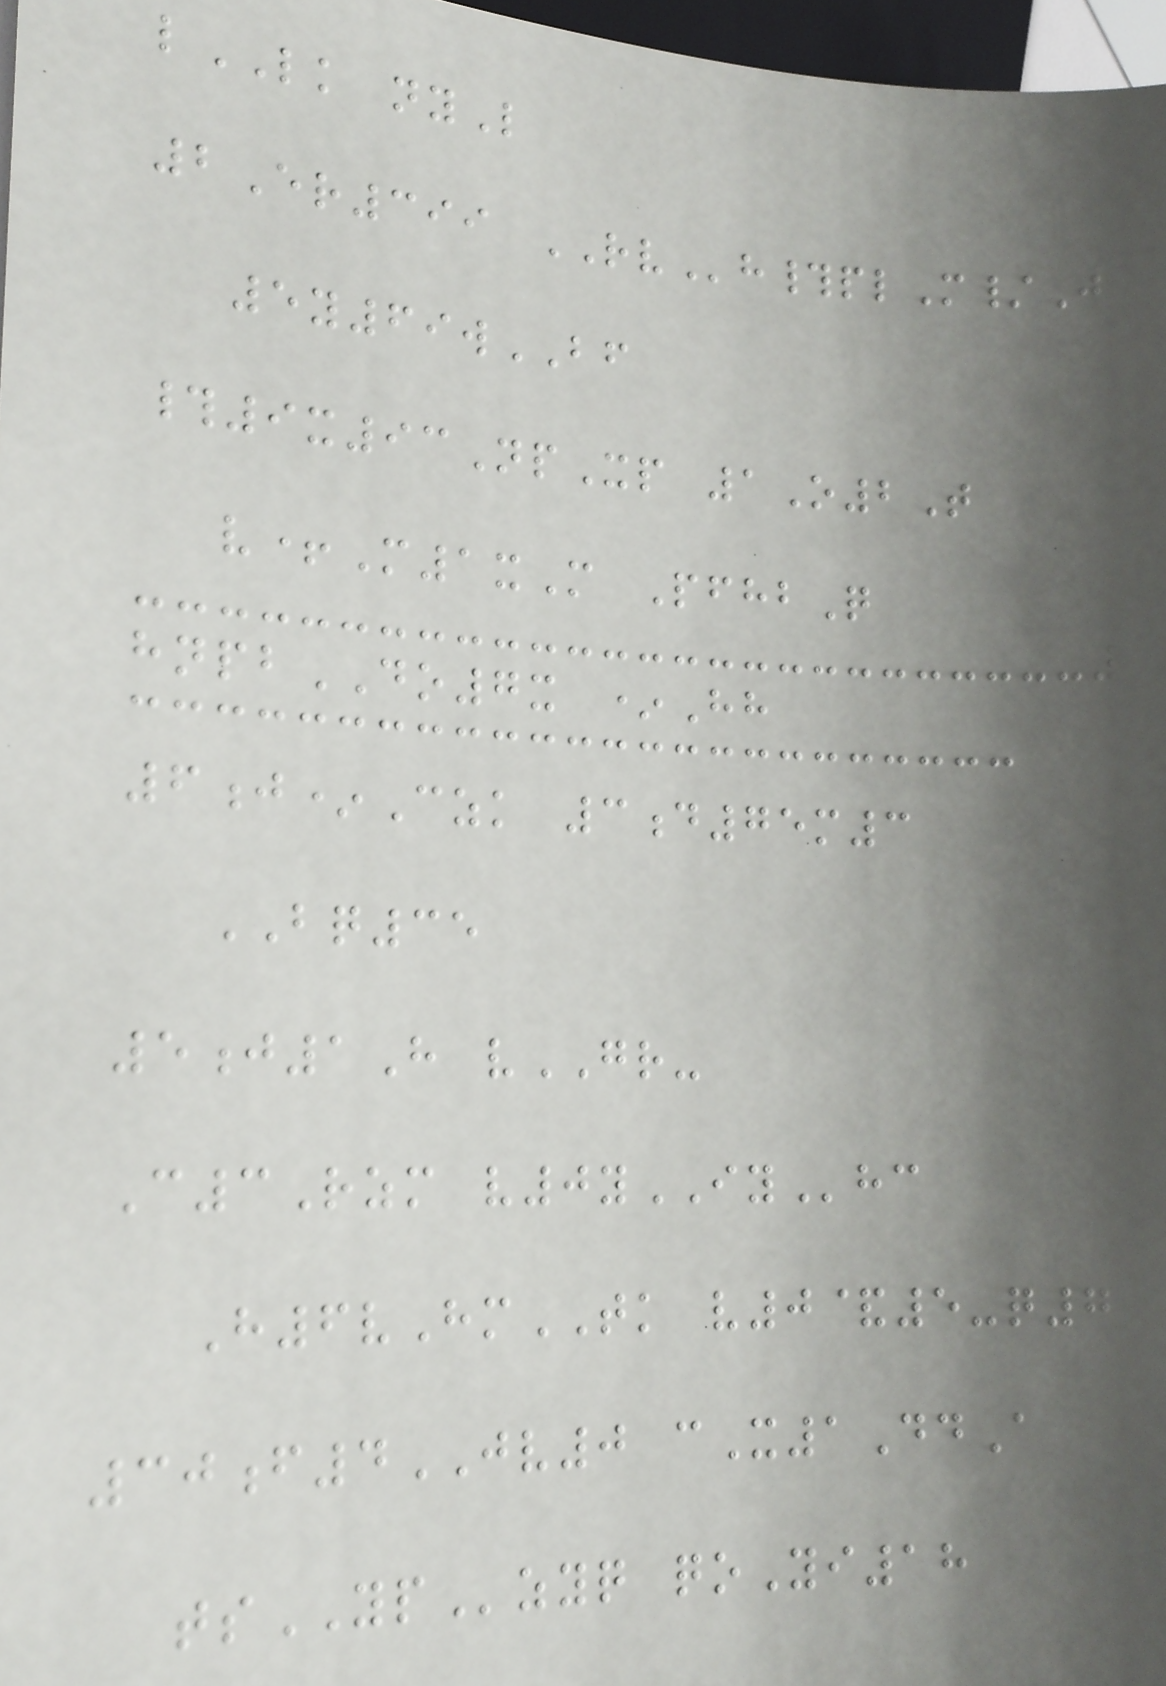lLK nyL
2Er399 RVh#plM/J
5y69wBF
#9x93NpXp 1O2T
v+M1xM PfhbQ
hnpbDO7x *Hh
6j*Czk 3d75m3
BQ35
5j1H vGR-
C3Rzm v0yIYhc
H6vHmTK v0&5-q7
30f4JV0 cX1DdA
tsYPzyq qoYi18
